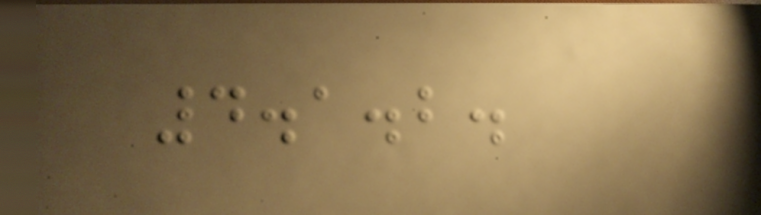4.1.2.
